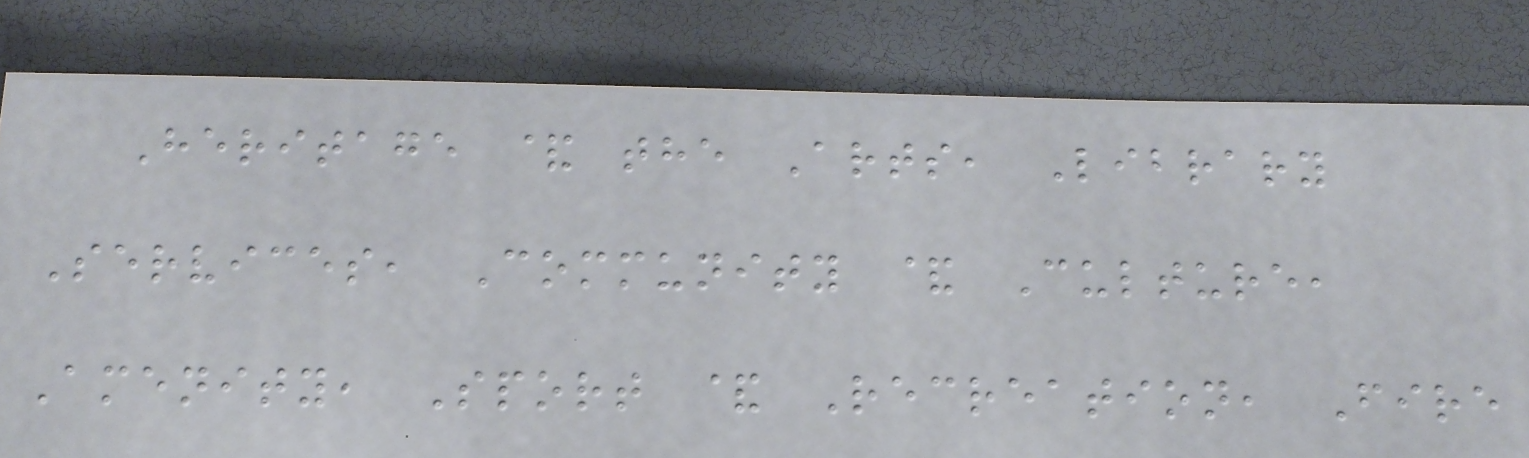Heritage & the Arts, Library
Services, Community & Culture,
Amenity, Sport & Recreation, Fire
